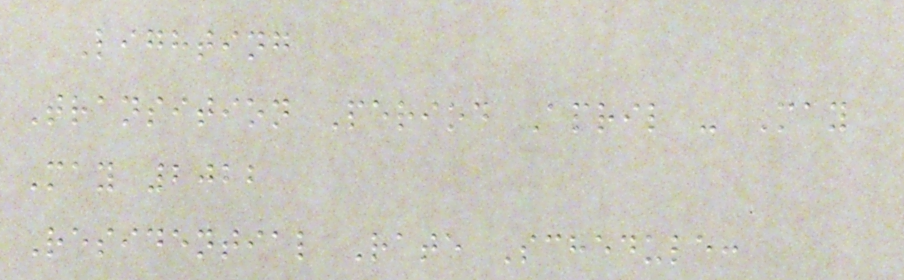Lighting
Transition Period April - May
May 2022
Residential Rate Schedule:
